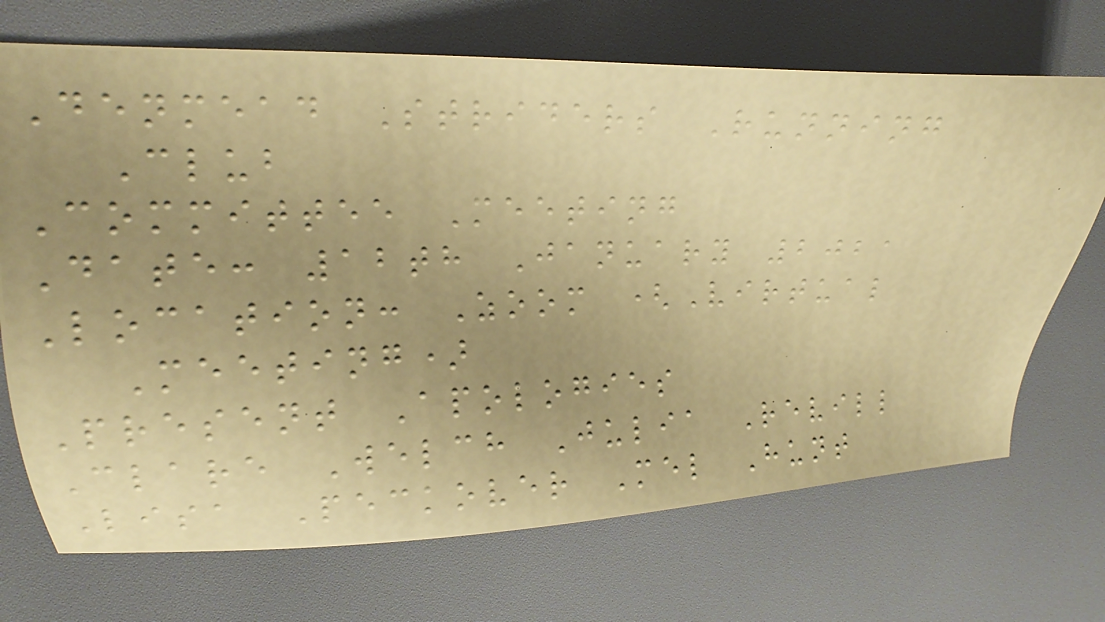Denmead Striders Running
Club
Committee Meeting
Date: 12th January 2021
Location: Zoom (Virtual
Meeting)
Present Apologies
Clare Welch Julia Revill
Lisa Peckover Mel Hunt
